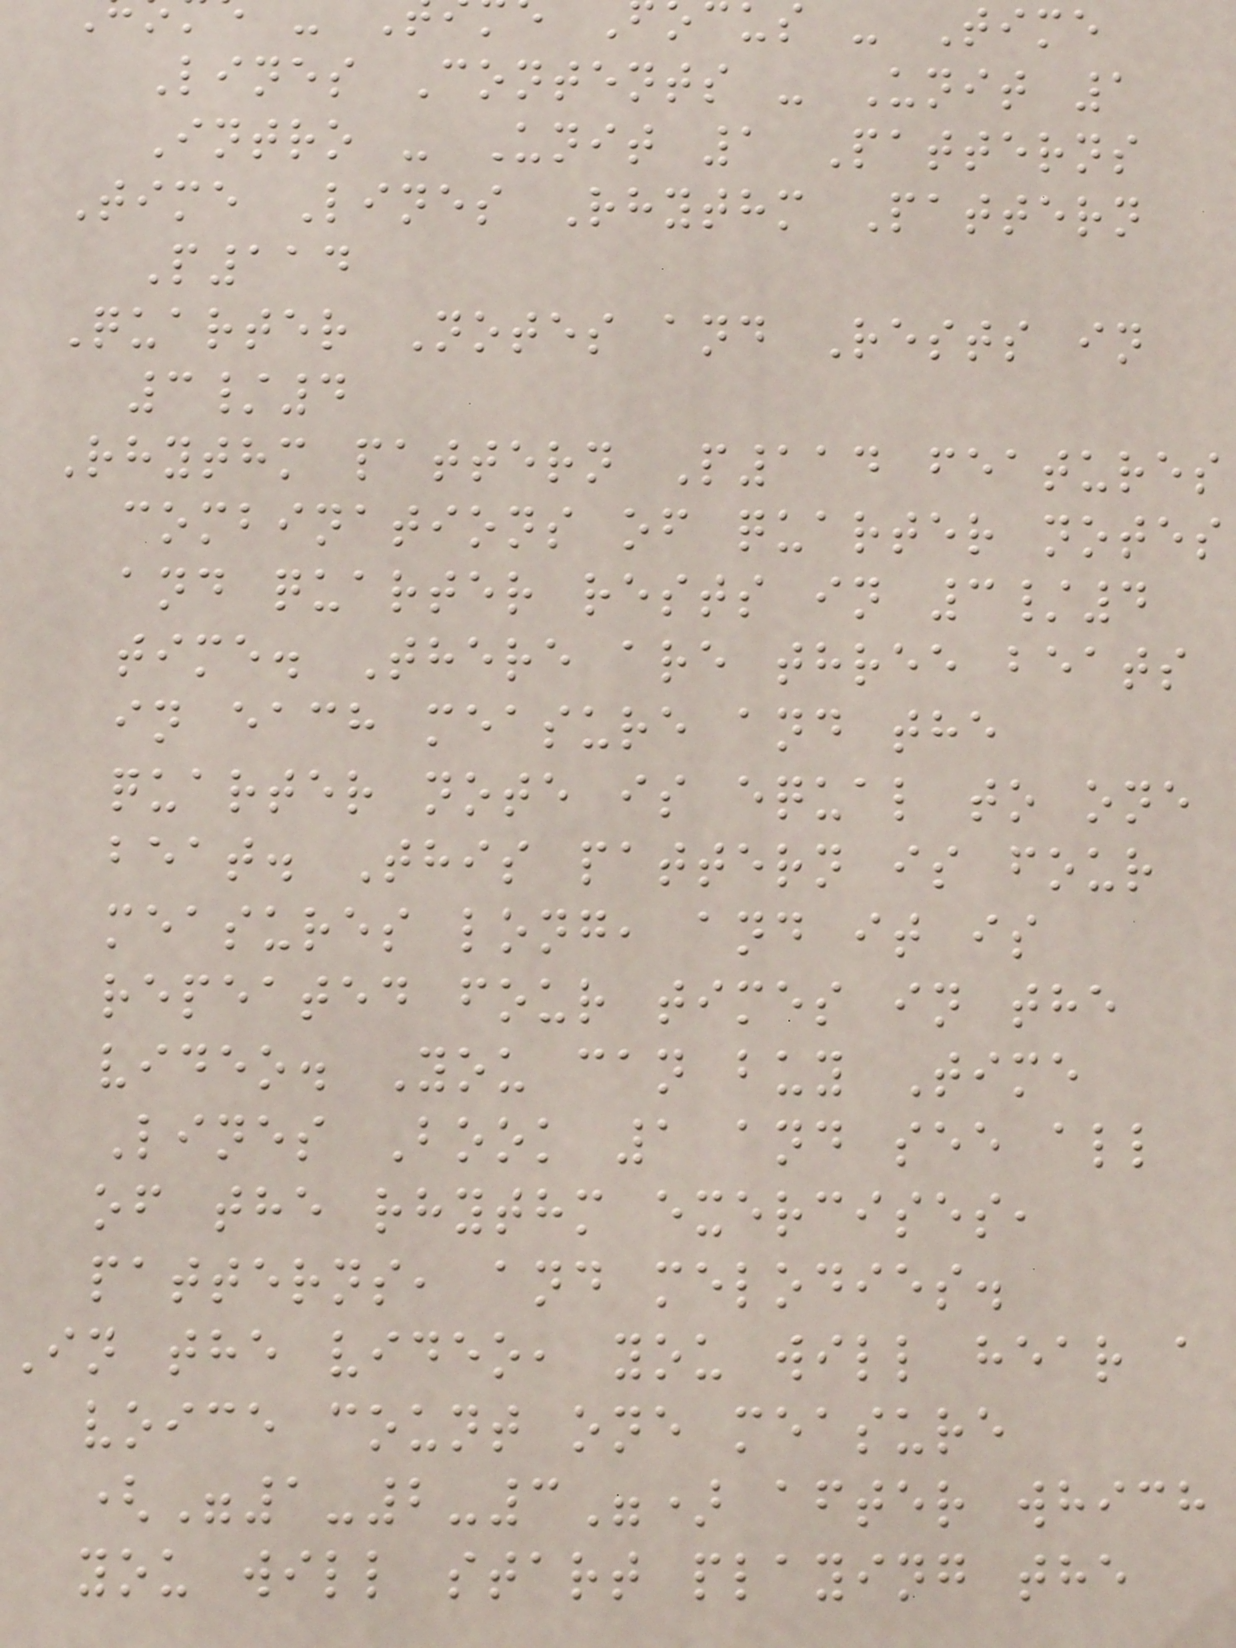us - Time
Lines Contents - Unit 1
Intro - Unit 1 Patterns
Time Lines Rhythm Pattern
P114
Quarter Notes and Rests in
3/4
Rhythm pattern P114 features
combinations of quarter notes
and quarter rests in 3/4
time. There are three beats
in each measure and the
quarter note is equal to one
beat. This pattern is four
measures long, and it is
repeated four times in the
video. You can buy Time
Lines Book 1 and see all
of the rhythm exercises,
patterns, and melodies.
In the video, you will hear a
voice count one measure
("1-2-3") after which
you will start playing the
